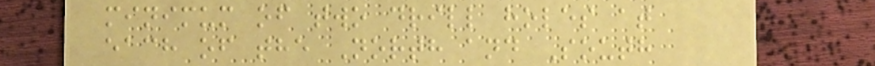minimum of two drill holes at
each of the North and South
